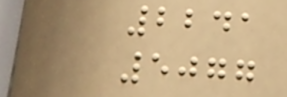2241
5077
